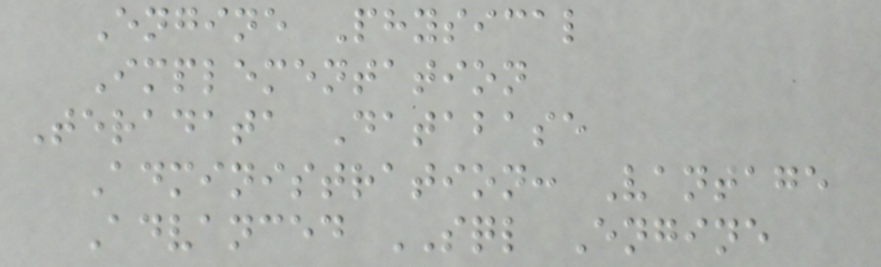Engine Physical
Implementation
Teradata Database
Administration: Vantage
Advanced SQL Engine
